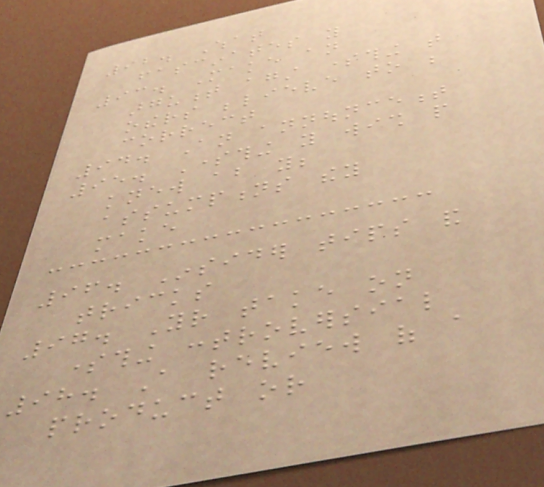92. What
fascinates you
93. Make an
argument against something that
others believe to be
correct
94. An announcement
95. Something you wish people
knew about you;
assumptions they
make
96. Insider tips and
tricks
97. Your take on
something controversial
98. A review of a
product or
